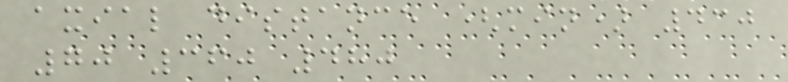axial distance (min) 430
70 360 480
